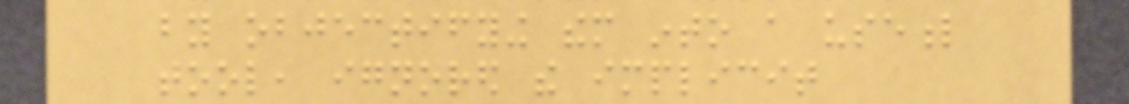by objectifying them into a useful
tool, ignored the implicit
